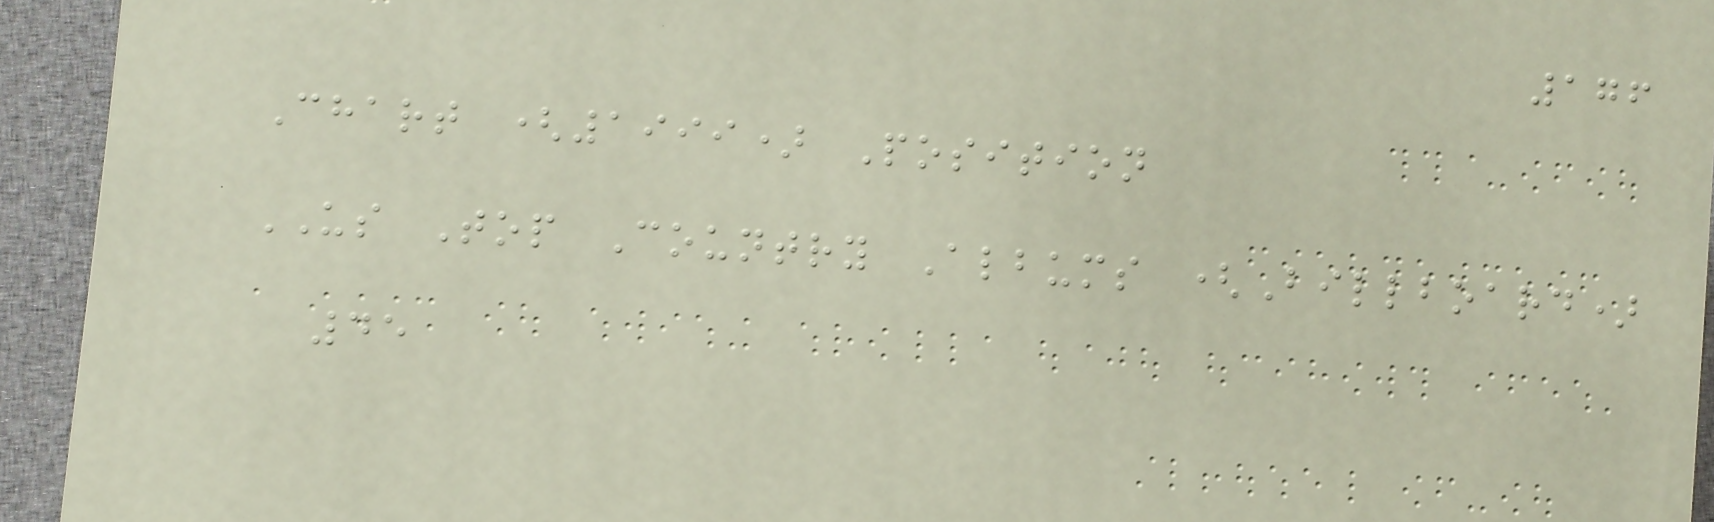176
Chart (1999) Position
US Top Country Albums (Billboard)
45
